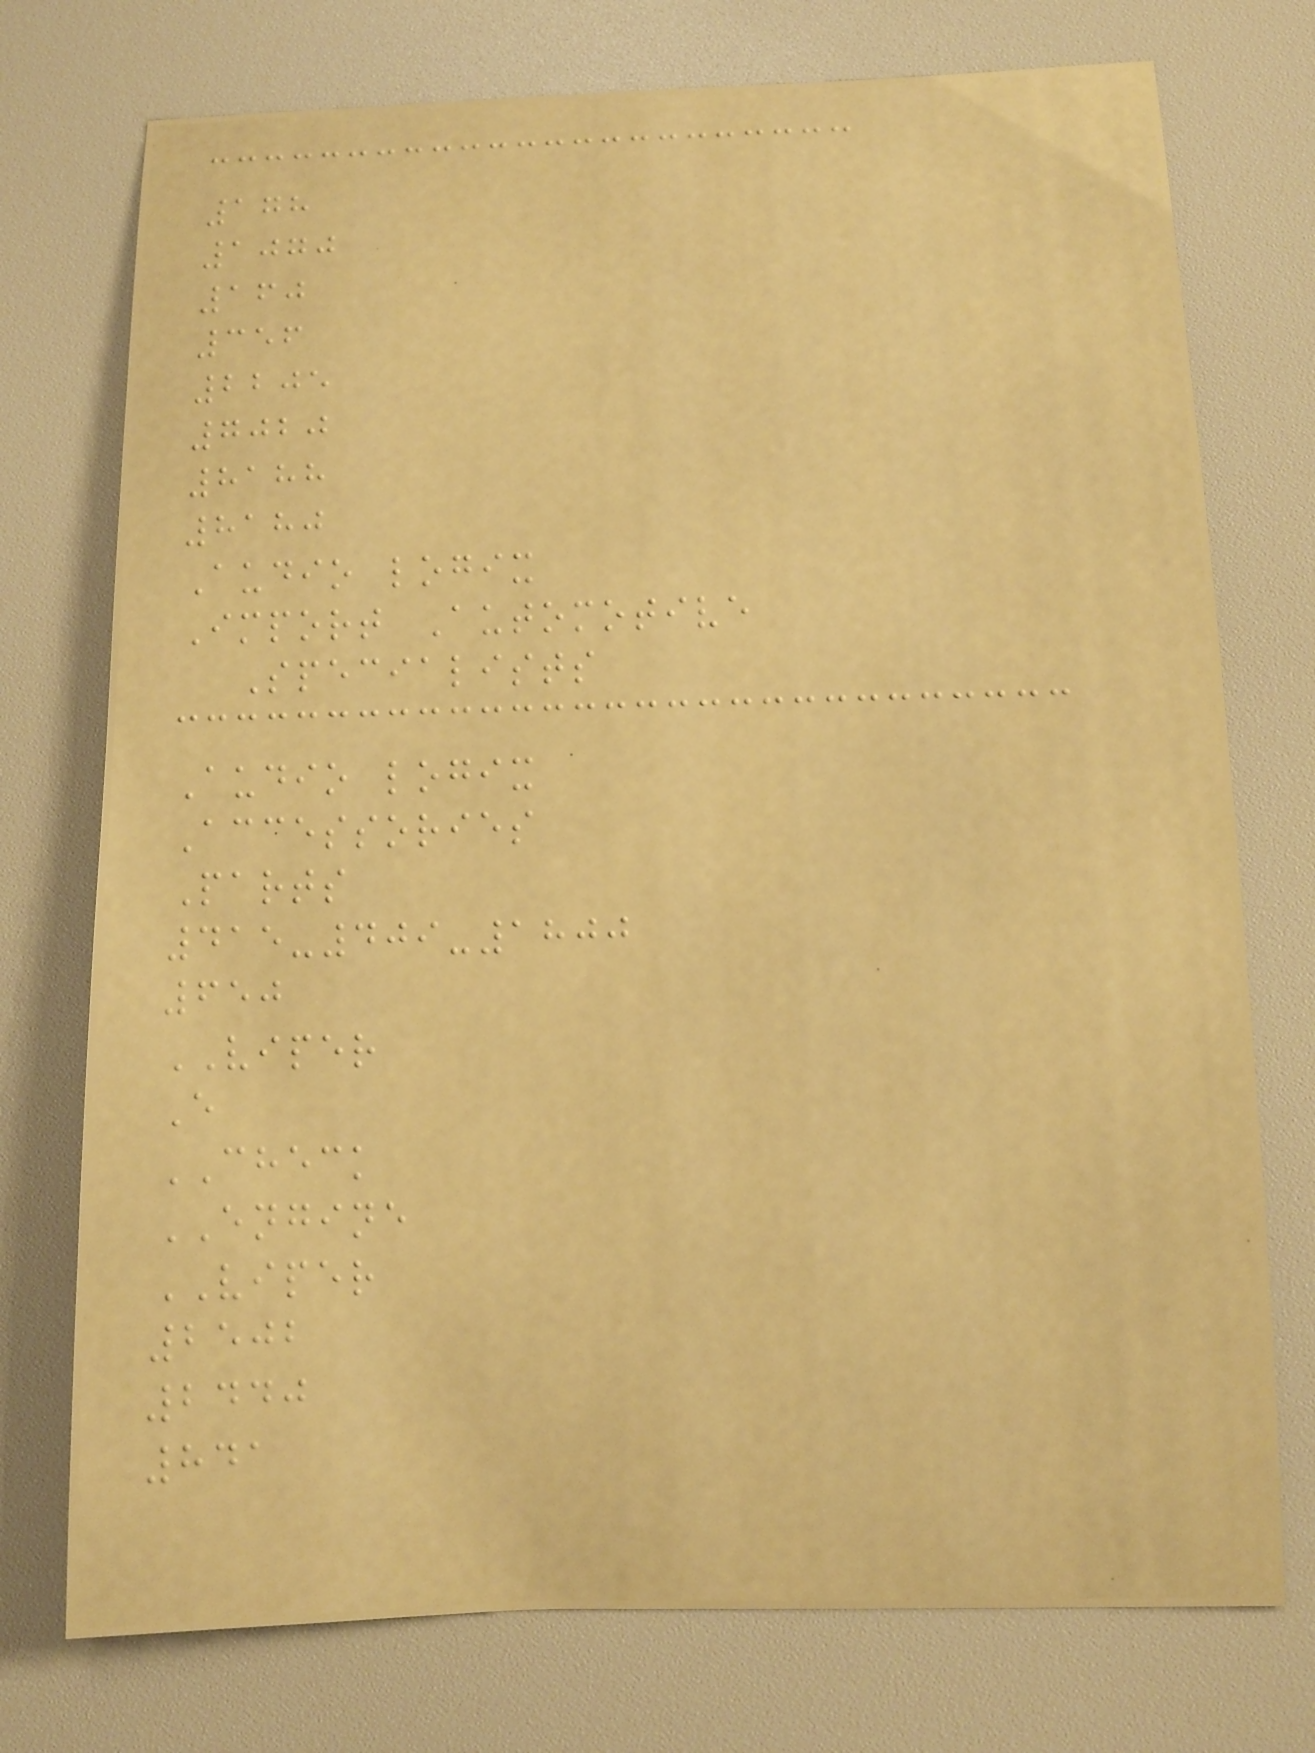178
1070
160
356
2205
7020
8188
8180
Audio logix
Import Automotive
Specialists
Audio logix
Accessories
Parts
415-409-1800
650
VIPER
E
CHECK
ENGINE
VIPER
2502
2440
841
